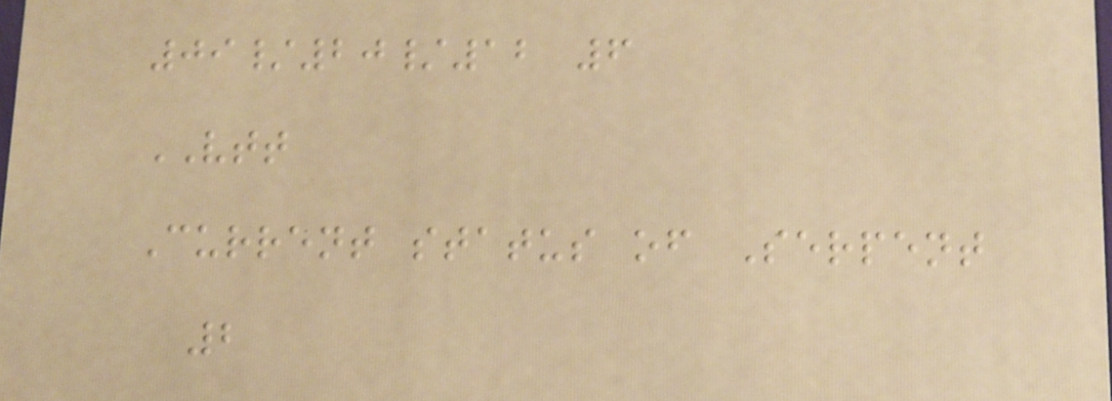09/20/12 6
VTT
Current status of Serpent
2
